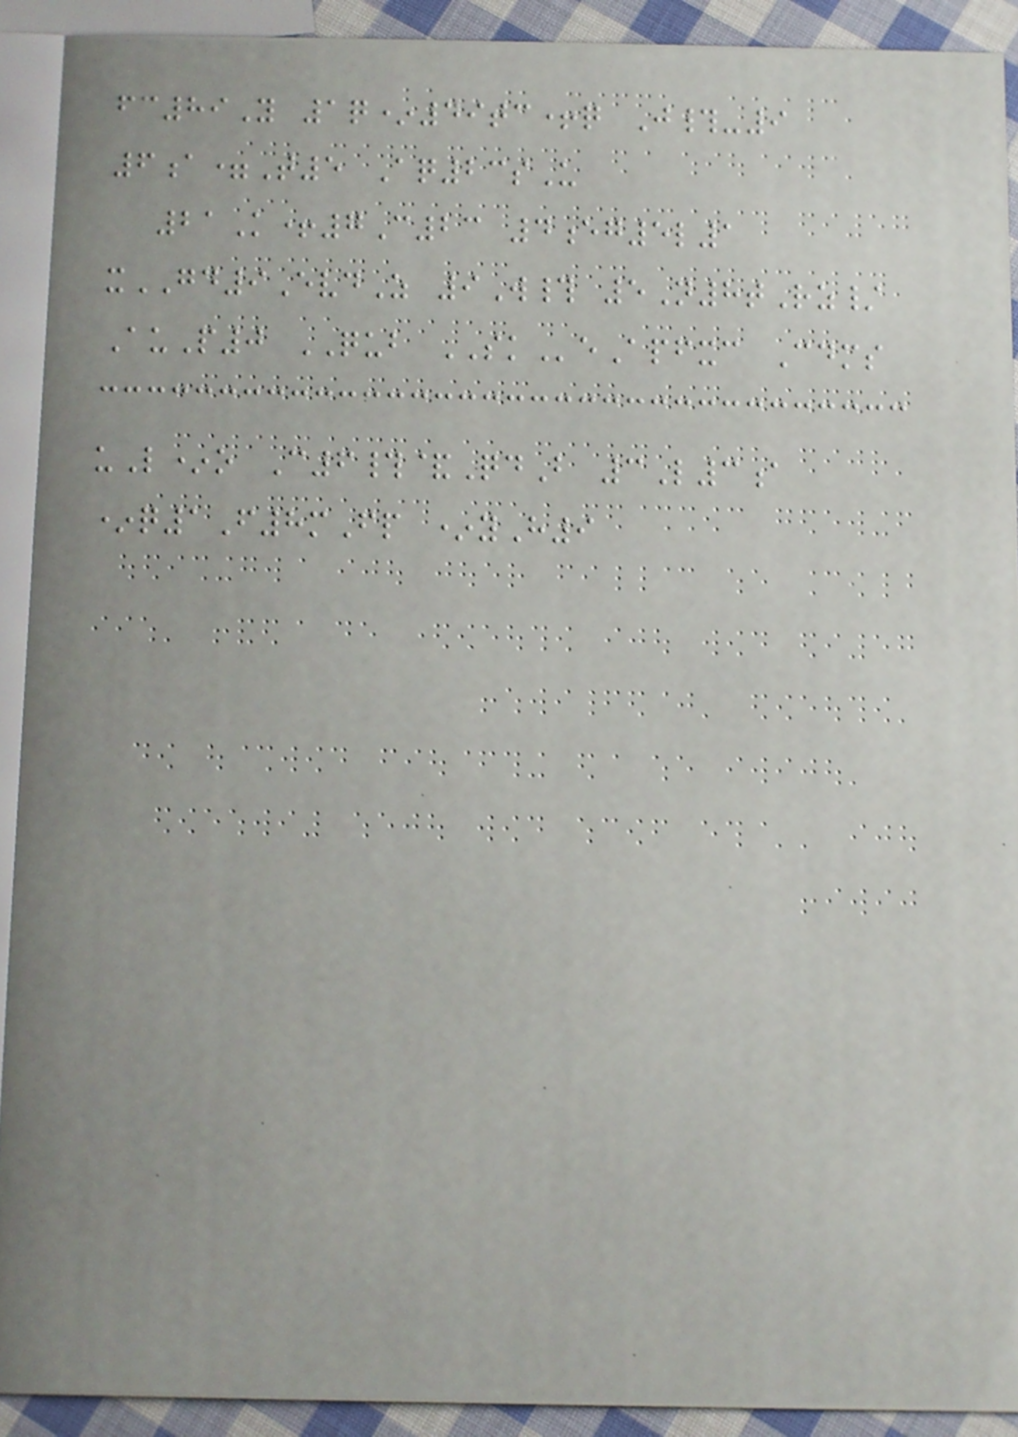fc89Y 1q*49tc+q J#-9
6a=T5 Aq23sU
21K+7C23 4eg5l1
xGD9EvdZ 9W# 5N8tRz/
AuP0 QUB SKeApfxc Cdms
uL*o C6#&QdB 3L3a
*q1F8mFp *yH9
